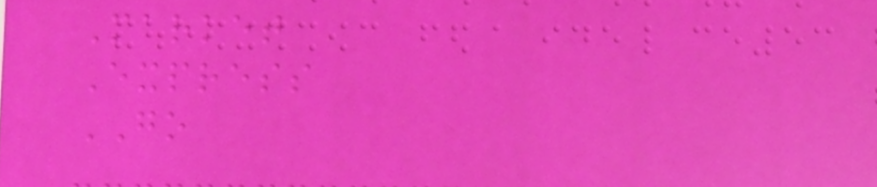Market
Express
GO
